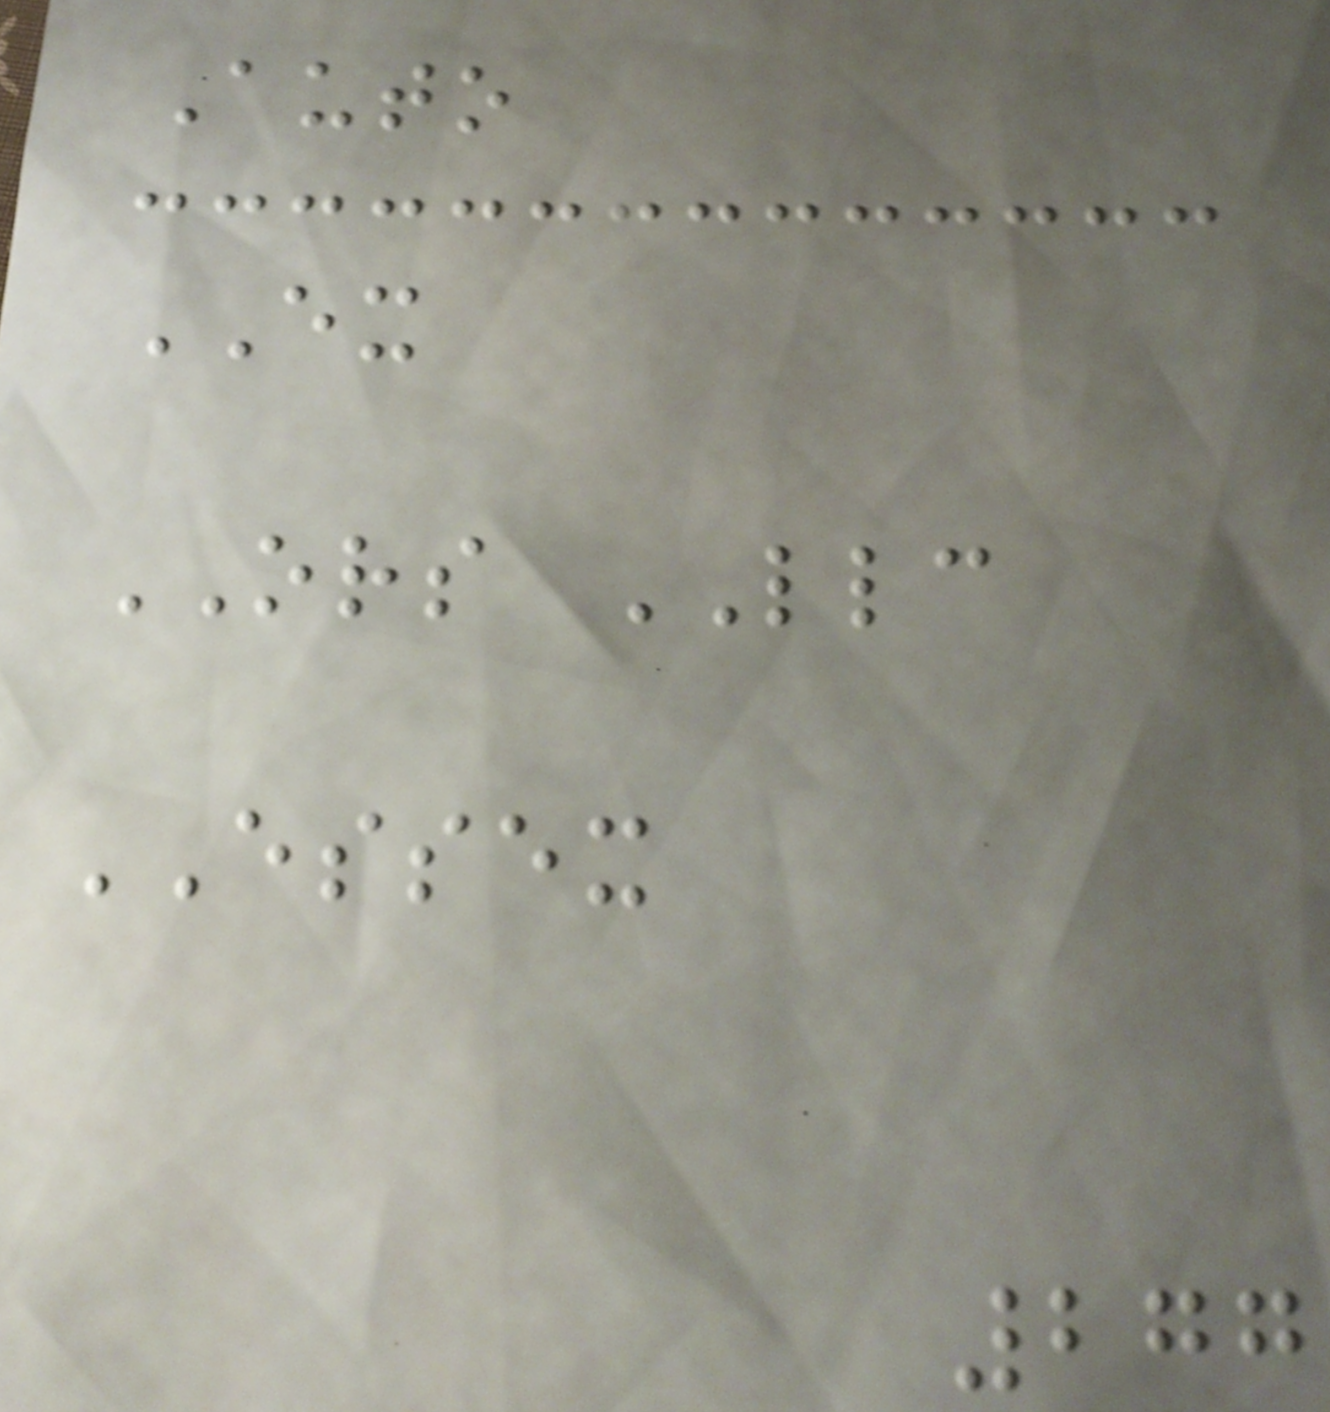Auto
EX
ORS LLC
ESSEX
277
